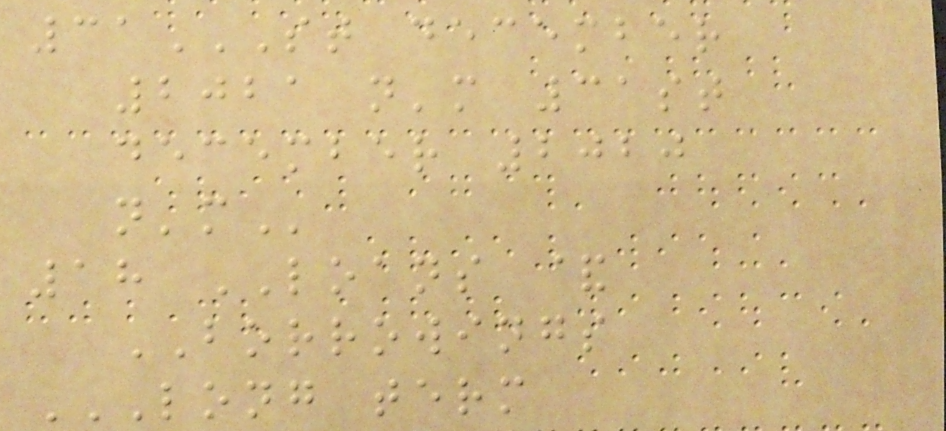31ST DECEMBER
2021 N'M 31ST
DECEMBER 2020
N'M
18 LOANS &
BORROWINGS
LONG TERM
